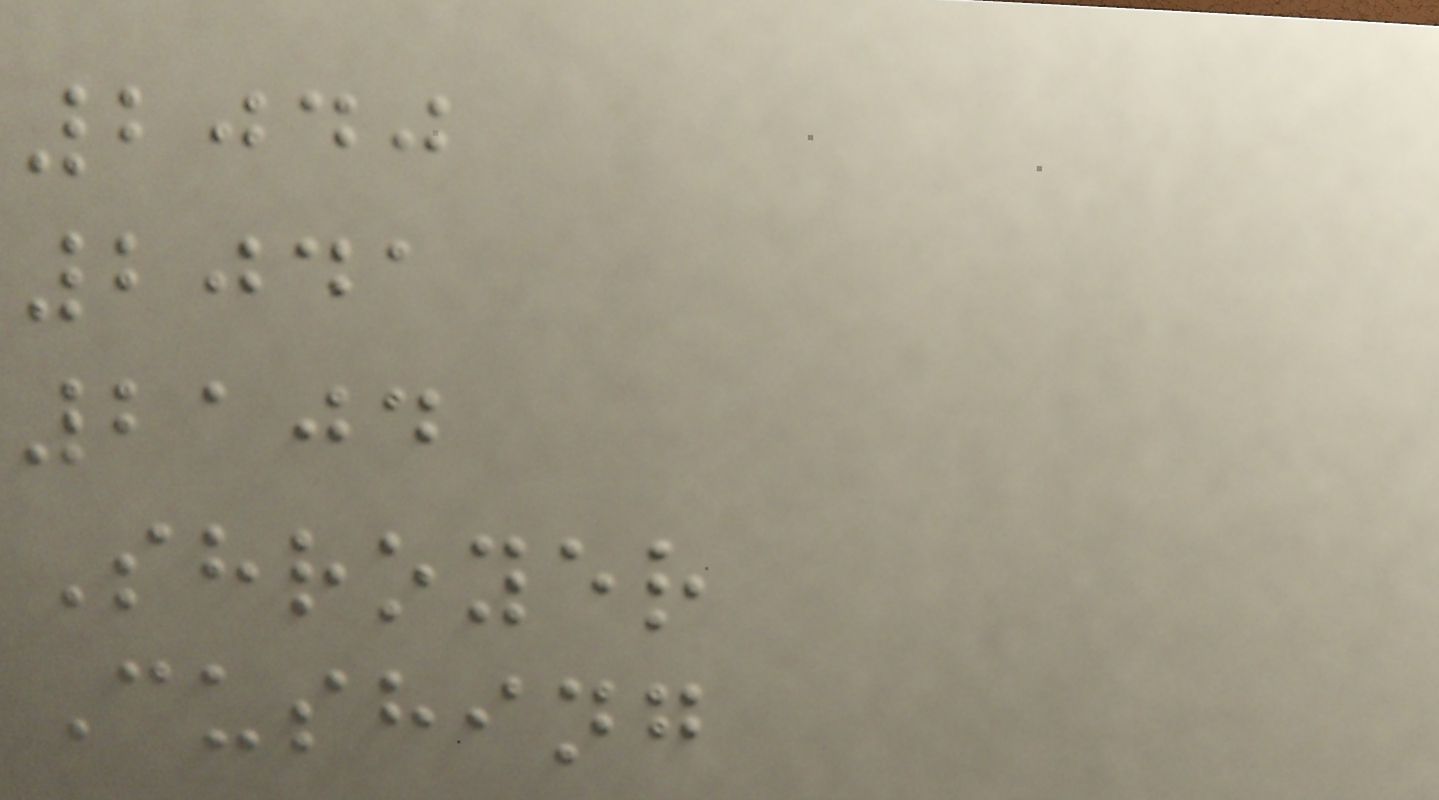2040
2041
2104
Shroyer
Cushing
